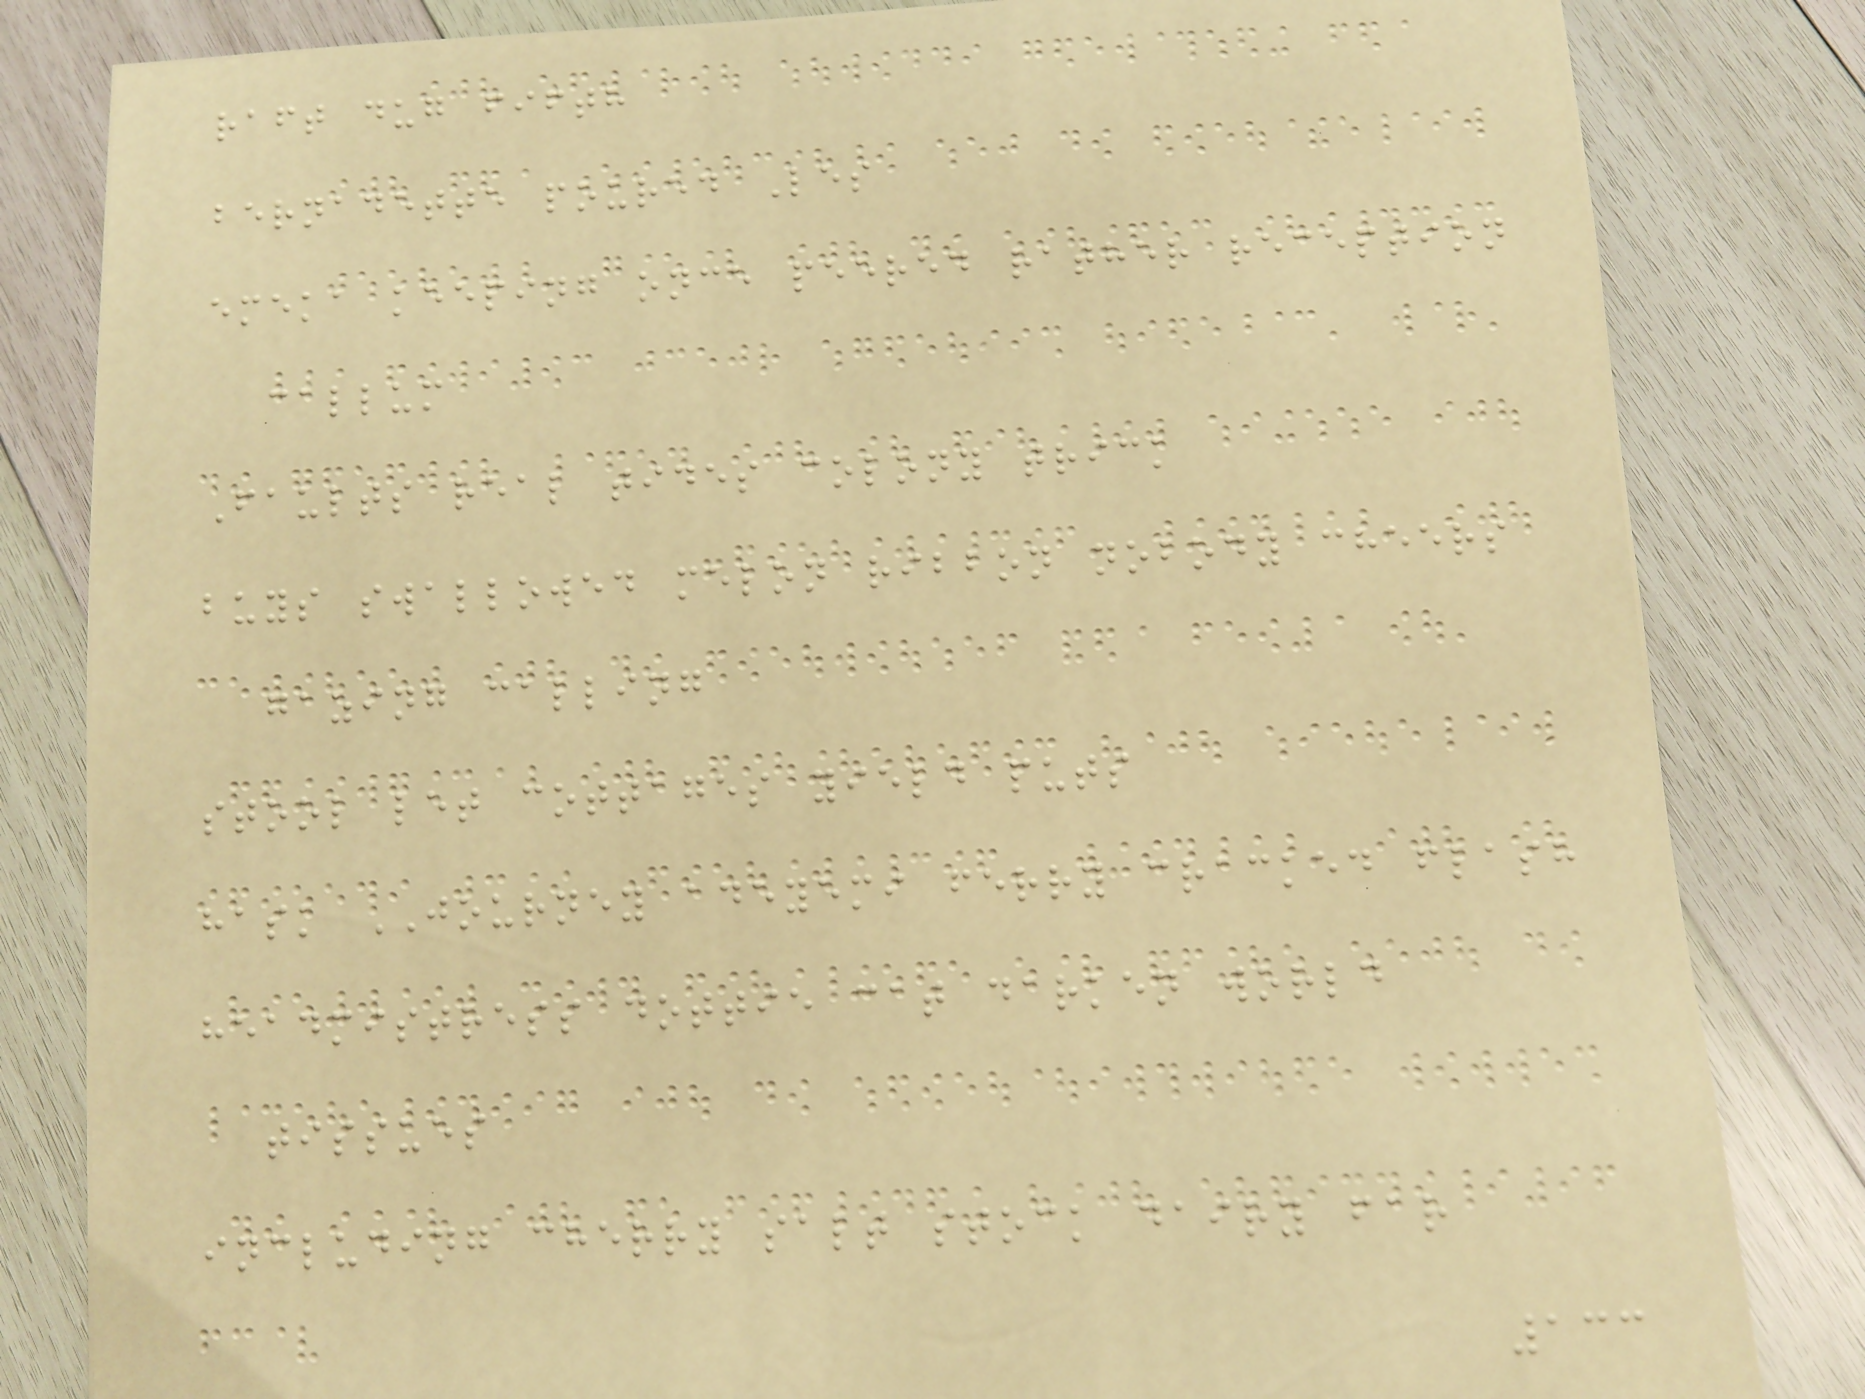raft dug fifth
bernadette poured Les
emeka keeping once peered rather reception
callum
Faults real tides colony trick
buys swallowed melon ribbon nobody cheers
gazing calling
stool let cottages yield puts
hask JOURNEY adeyemi ferry cracked flash
headmistress dottie cat darken world
tissues
including cherry salt stock dairy far
133
